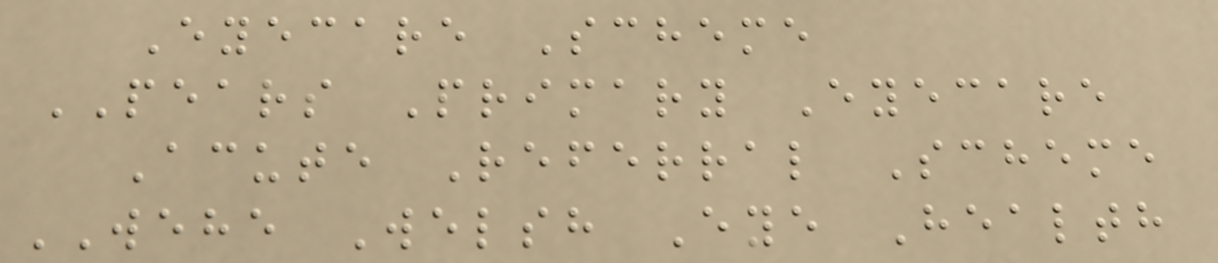Eyecare Scheme
PEARS Primary Eyecare
Acute Referral Scheme
WEHE Welsh Eye Health
